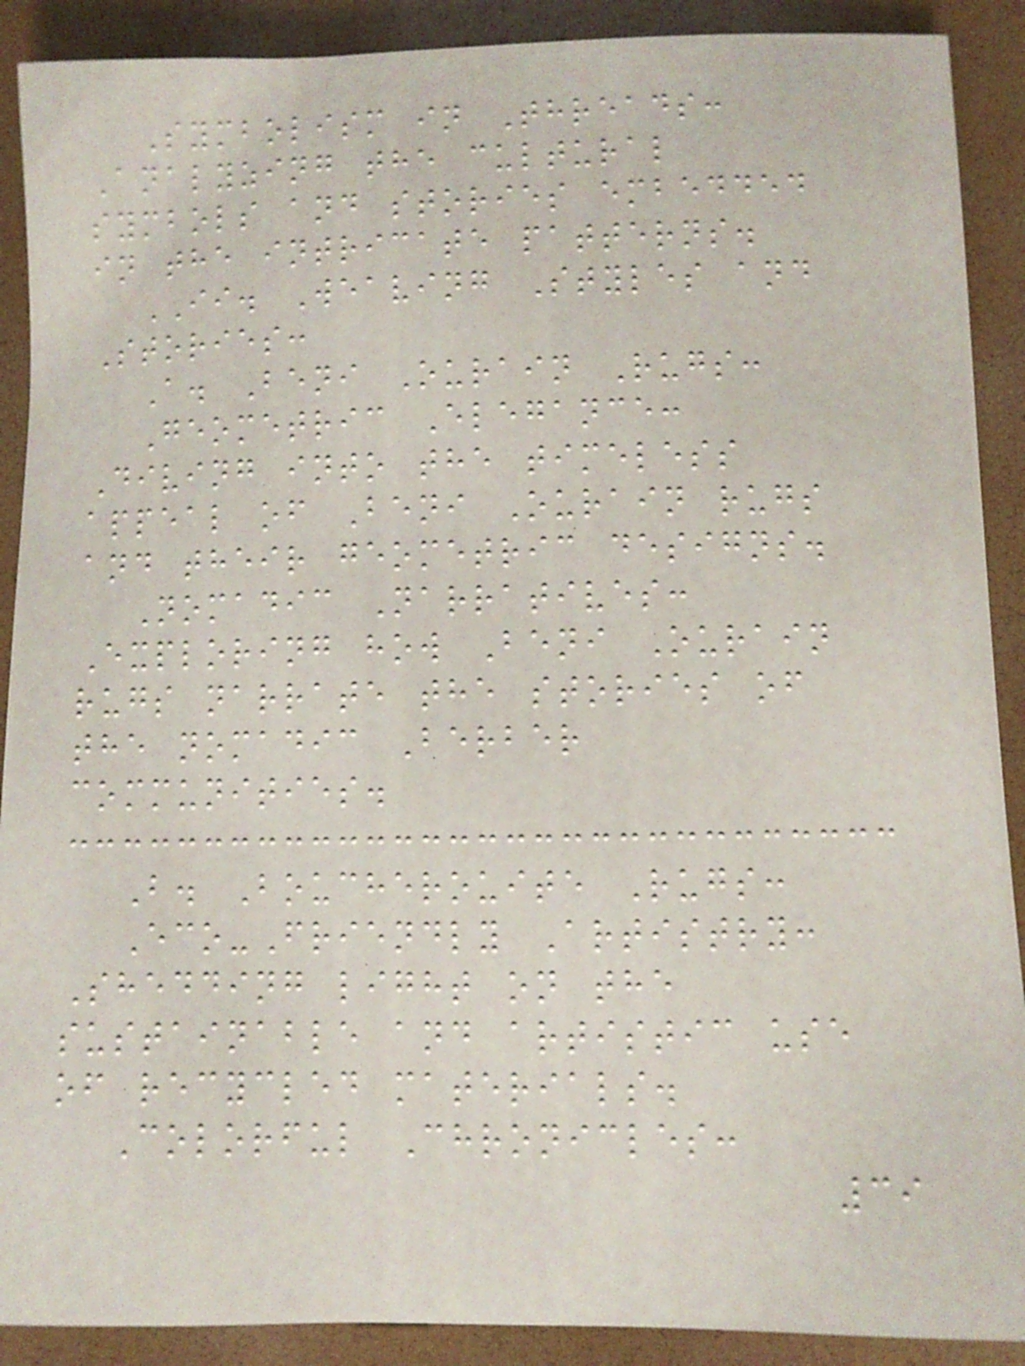Symbolism in Threads:
Analyzing the cultural
symbols and stories embedded
in the intricate patterns.
II. Weaving Styles and
Stories:
A. Beni Ourain Rugs:
Geometric Elegance:
Diving into the timeless
appeal of Beni Ourain rugs
and their geometric designs.
Nomadic Narratives:
Exploring how Beni Ourain
rugs narrate the stories of
the nomadic Berber
communities.
B. Boucherouite Rugs:
Eco-Friendly Artistry:
Shedding light on the
sustainable and artistic use
of recycled materials.
Colorful Chronicles:
39
